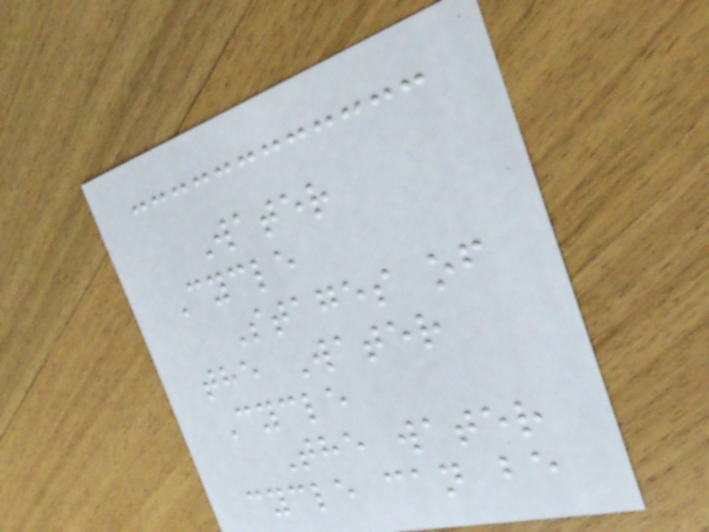Water
Cycle
Stages of
the Water
Cycle
The water
cycle can be
